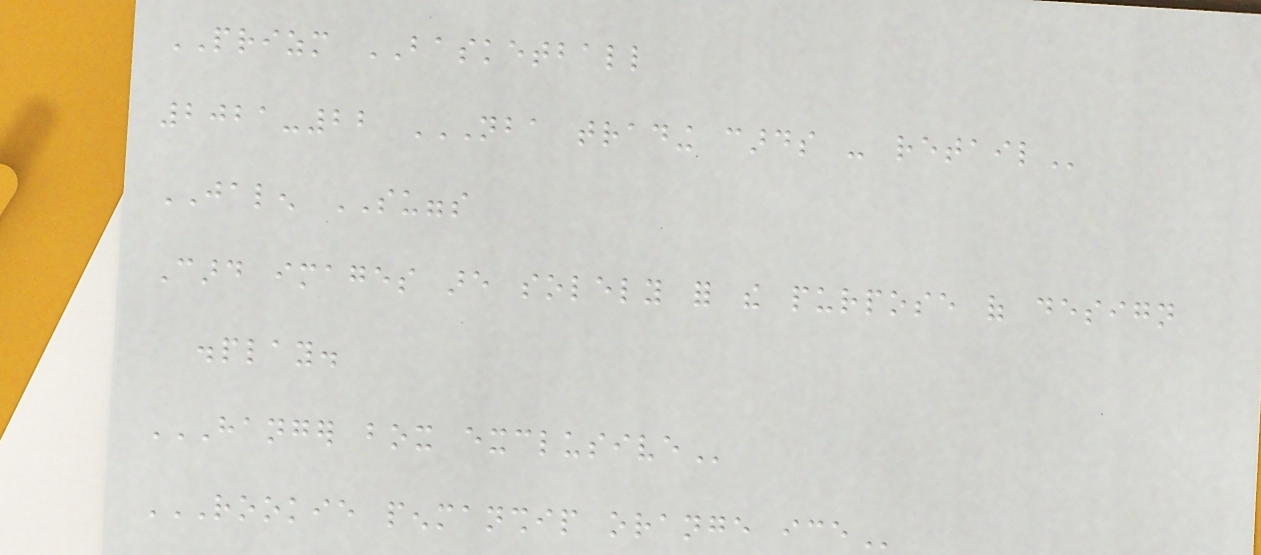PRIZM BASKETBALL
2021-22 NBA TRADING CARDS - RETAIL
JALEN SUGGS
Card images are solely for the purpose of design
display.
HANGER BOX EXCLUSIVE
ROOKIE PENMANSHIP ORANGE ICE
